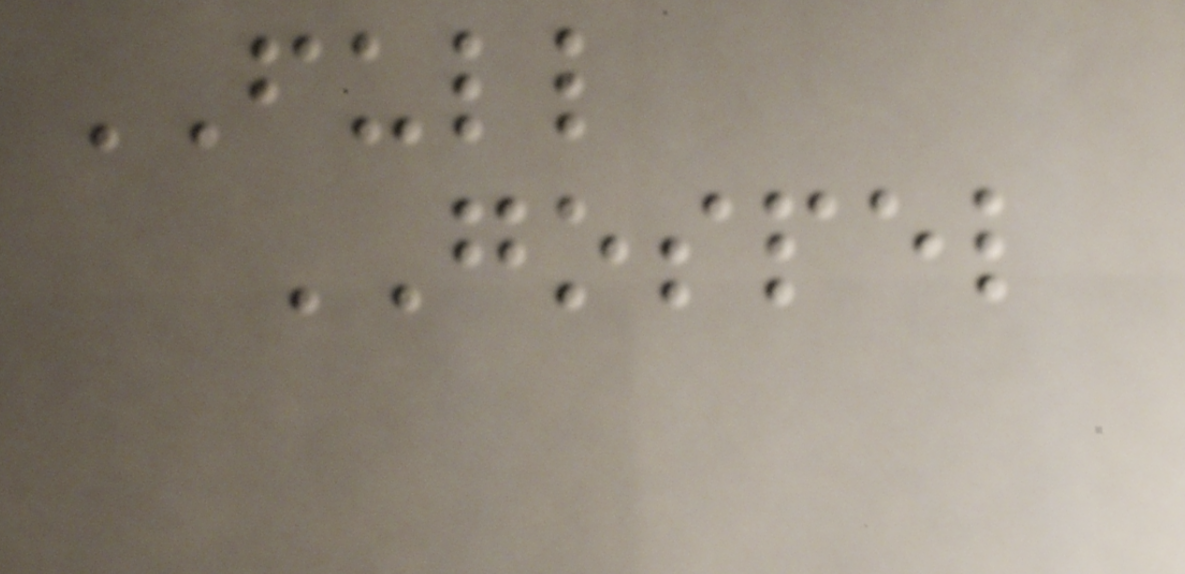FULL
GOSPEL
